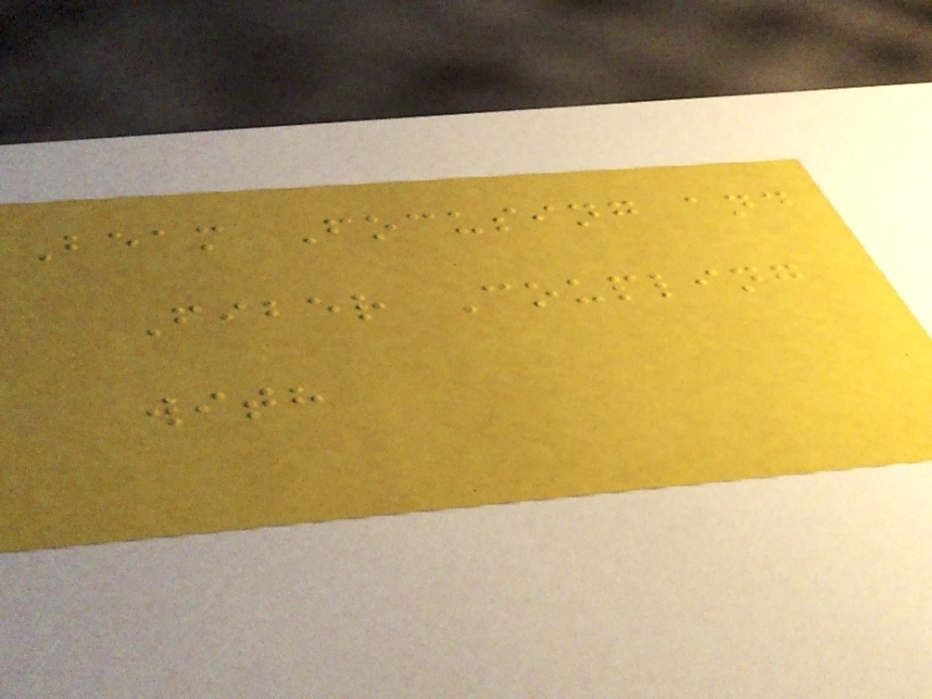Beam Focusing and
Fiber Coupling
with
